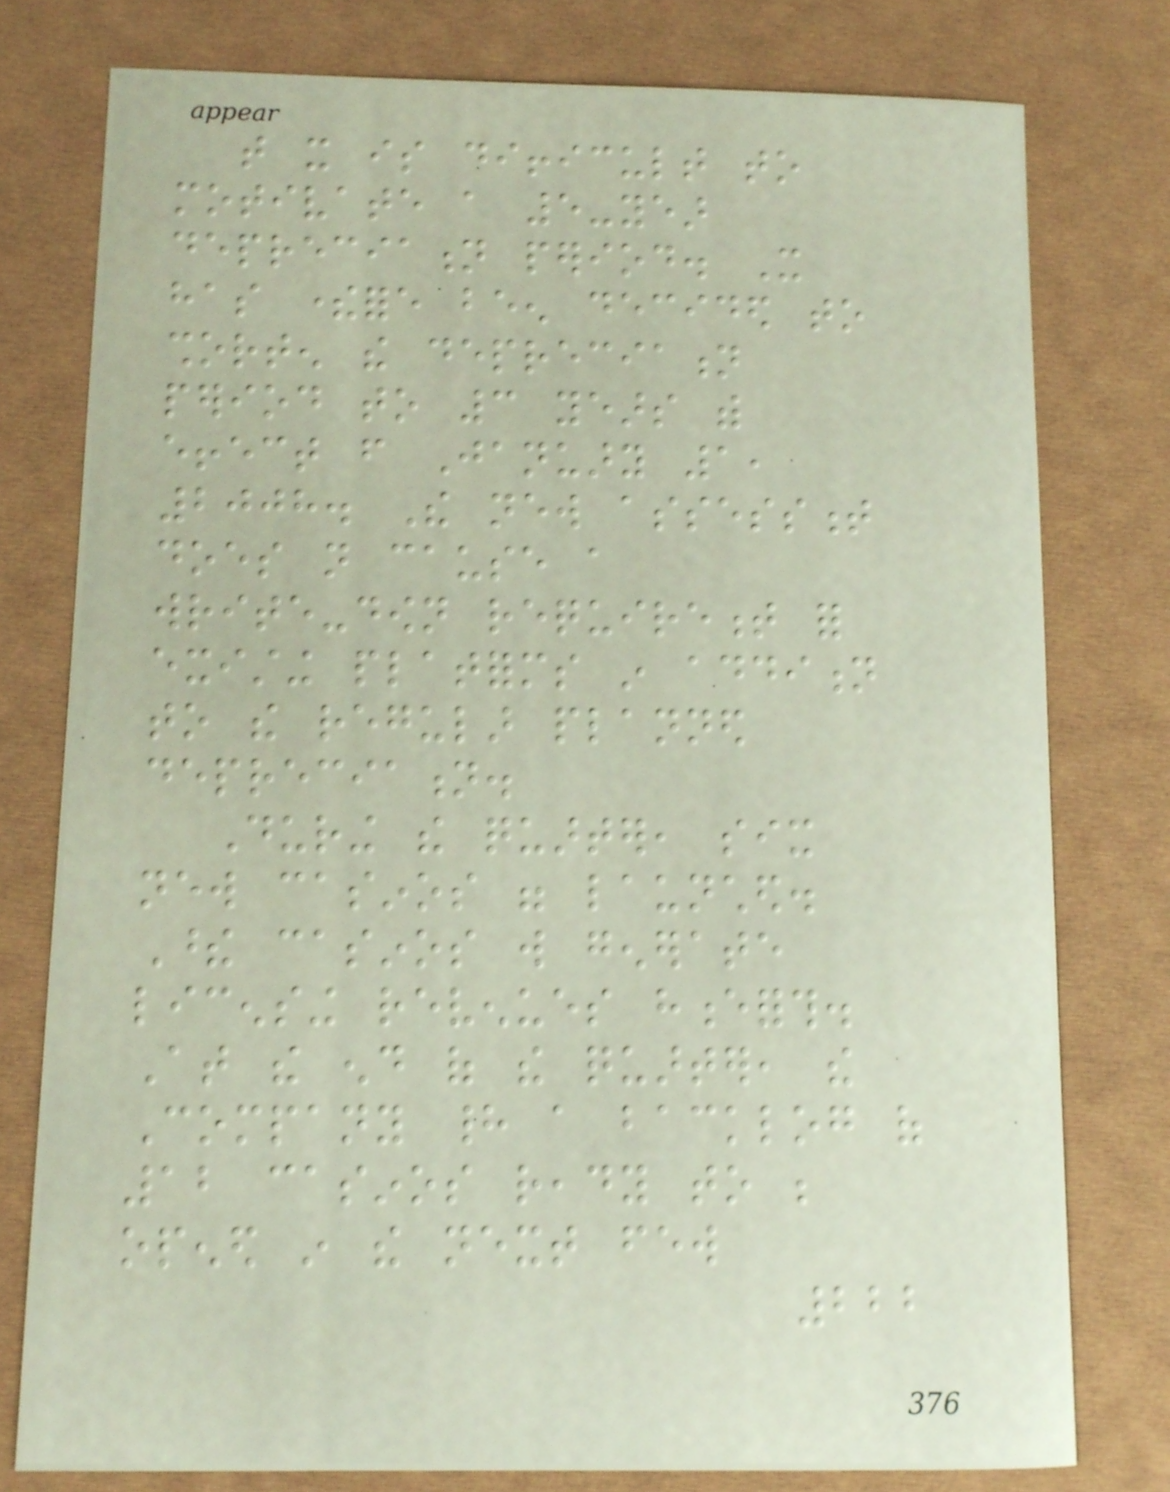that it is difficult to
motivate a 5-year
depreciation period. It
has therefore been decided to
shorten the depreciation
period to 3 years with
effect from January 1,
2008. The new assessment
does not cause a
write-down requirement for
existing platforms in addition
to the regular planned
depreciation.
During the quarter, six
new casinos were launched.
These casinos will generate
licensing revenues henceforth.
At the end of the quarter, the
Company had a backlog of
12 casinos ready to be
opened in the next few
222
